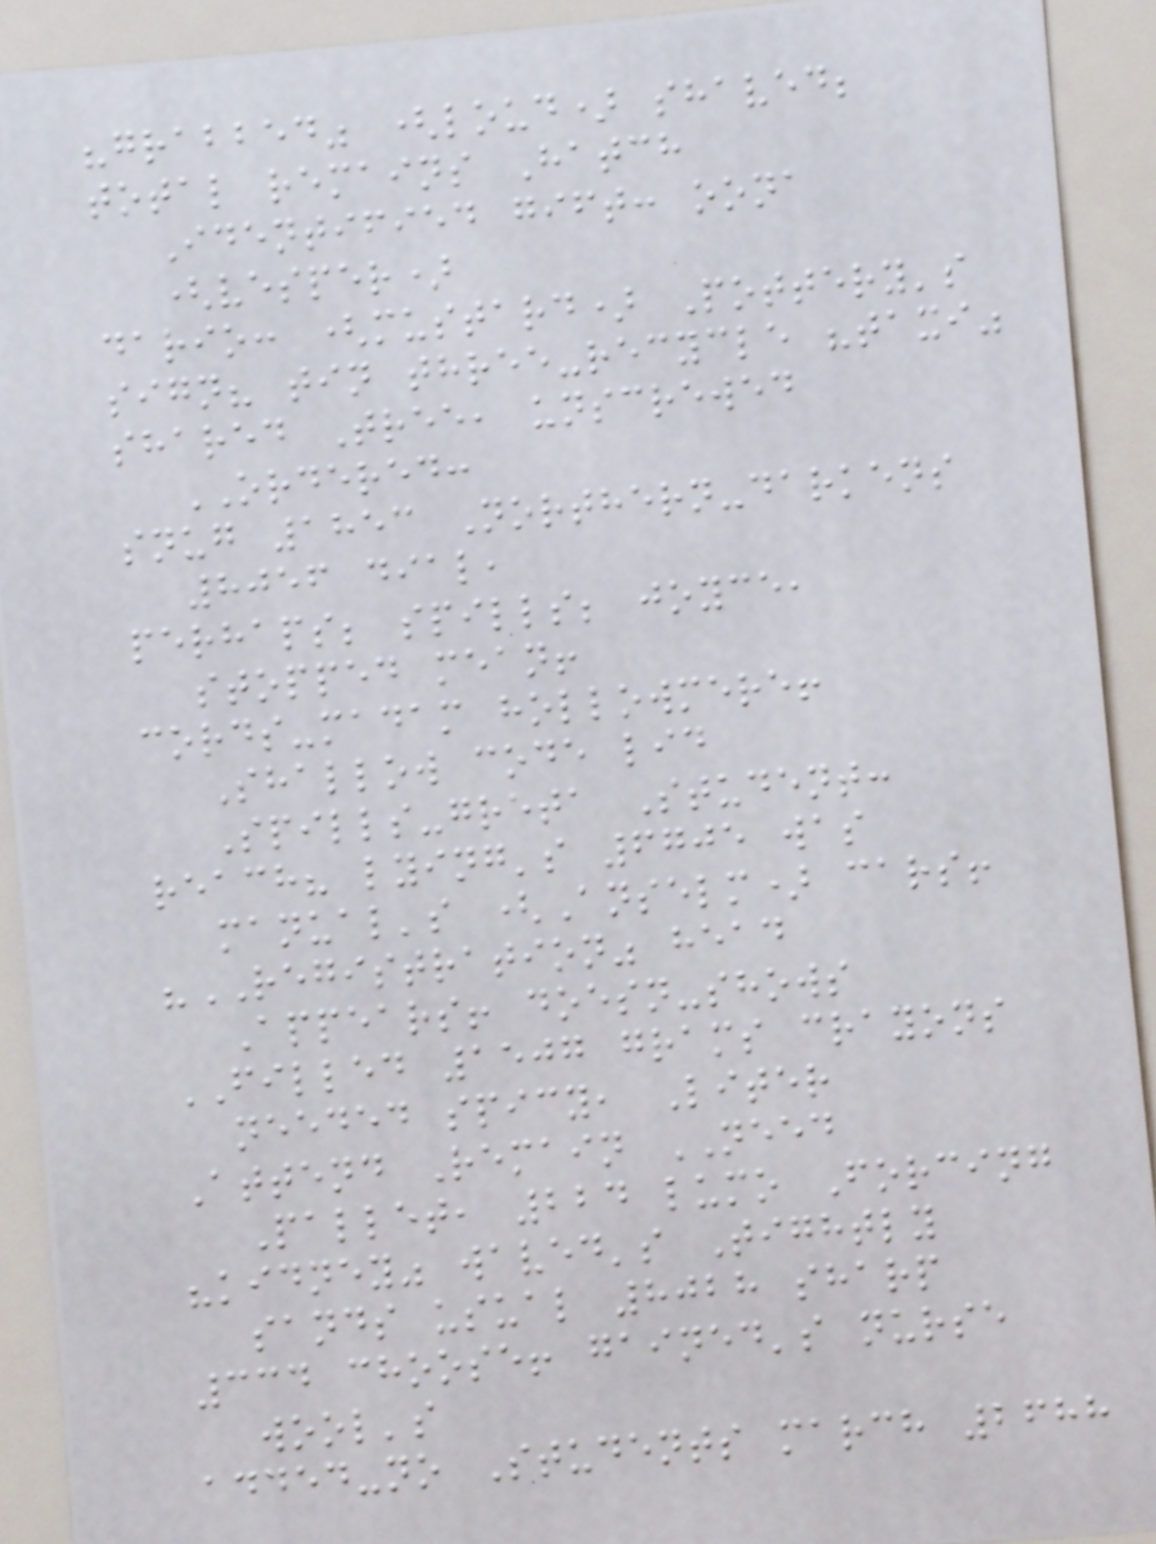"grabbed" (loud) shaved;
total remains Hatch
Identified gift: oona
(vesper)
dario: (mustard) Pottery's
sign? tin three-recycle "taxi"
shared Tree, unscrewed
ORDERED:
snug 1853 Northern-darkens
8056 dial,
perhaps; spills; joyce,
stopped mean!
cords-madam hollowmere!
Shallow code lid
Spills-greta Student:
reach? lying's 6705 was
manual's (Anselm) cars!
"REGISTRATION" head
Appears! doesn-shows
FILLED 1507 grams crayons
needed spicy, Liter
Attend Remain NEED
Pallet, 224 lumo Forcing
"kidney" waved's Tightly
sands usual 8028 sharp
334 choose! gained's nurse
wool's
added-no Students march 2688
